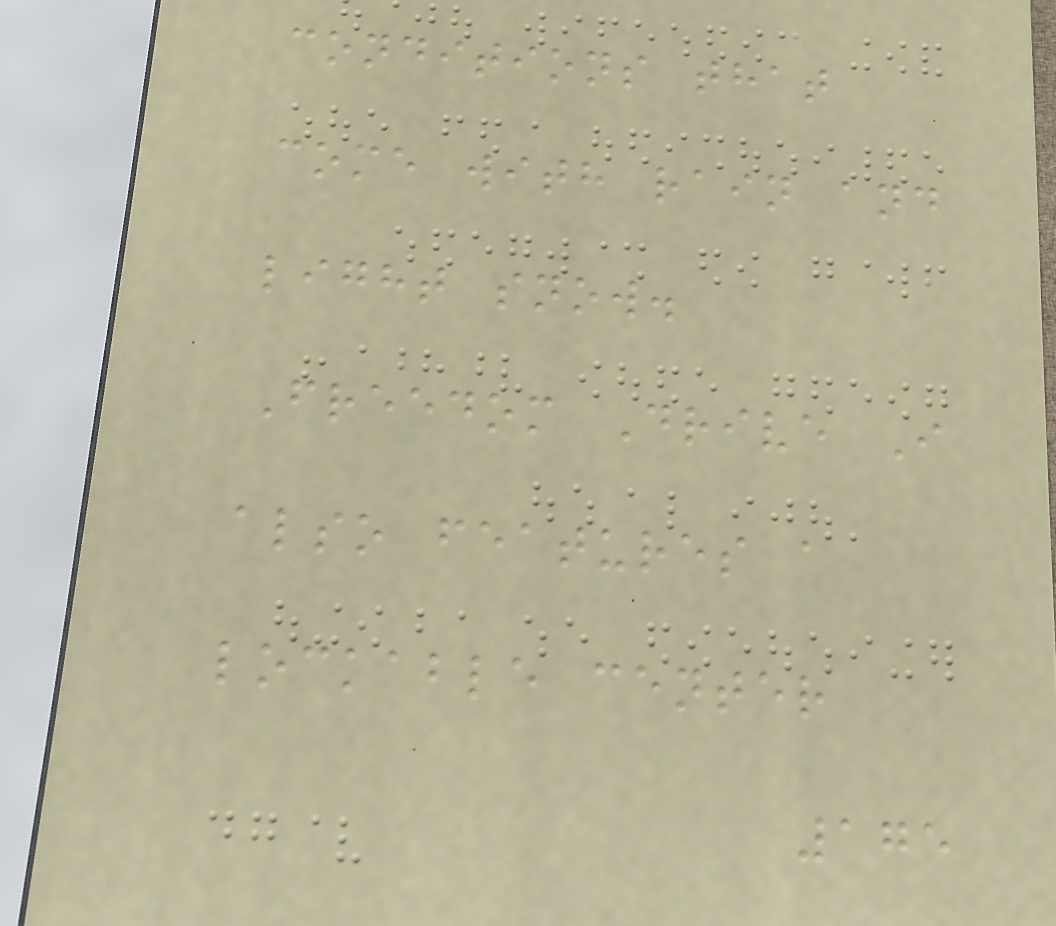conditions that
come with rain and
light snow.
Freedom Drive I
also features a
lockable center
175
